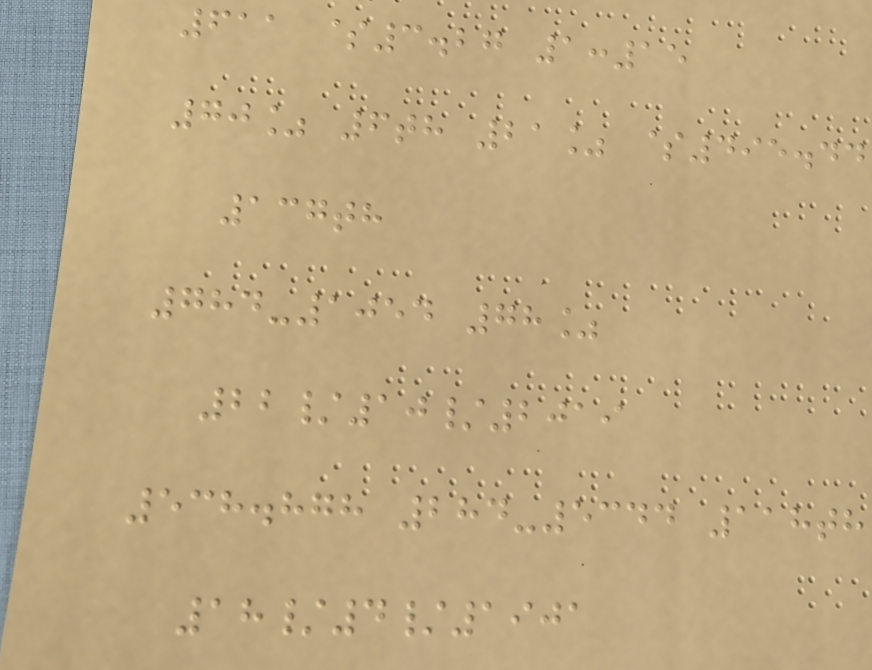611 $3.27 1:15
70% 6th 21% $495.44
137th
784-1054 78%
22/10/2019
538.878 284-5344 118th
18/4/1901
